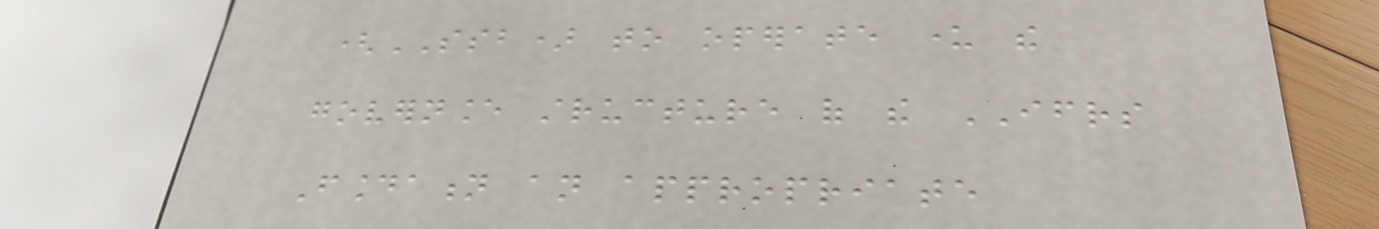(SSB) to operate under the
governance structure of the IFRS
Foundation an appropriate
